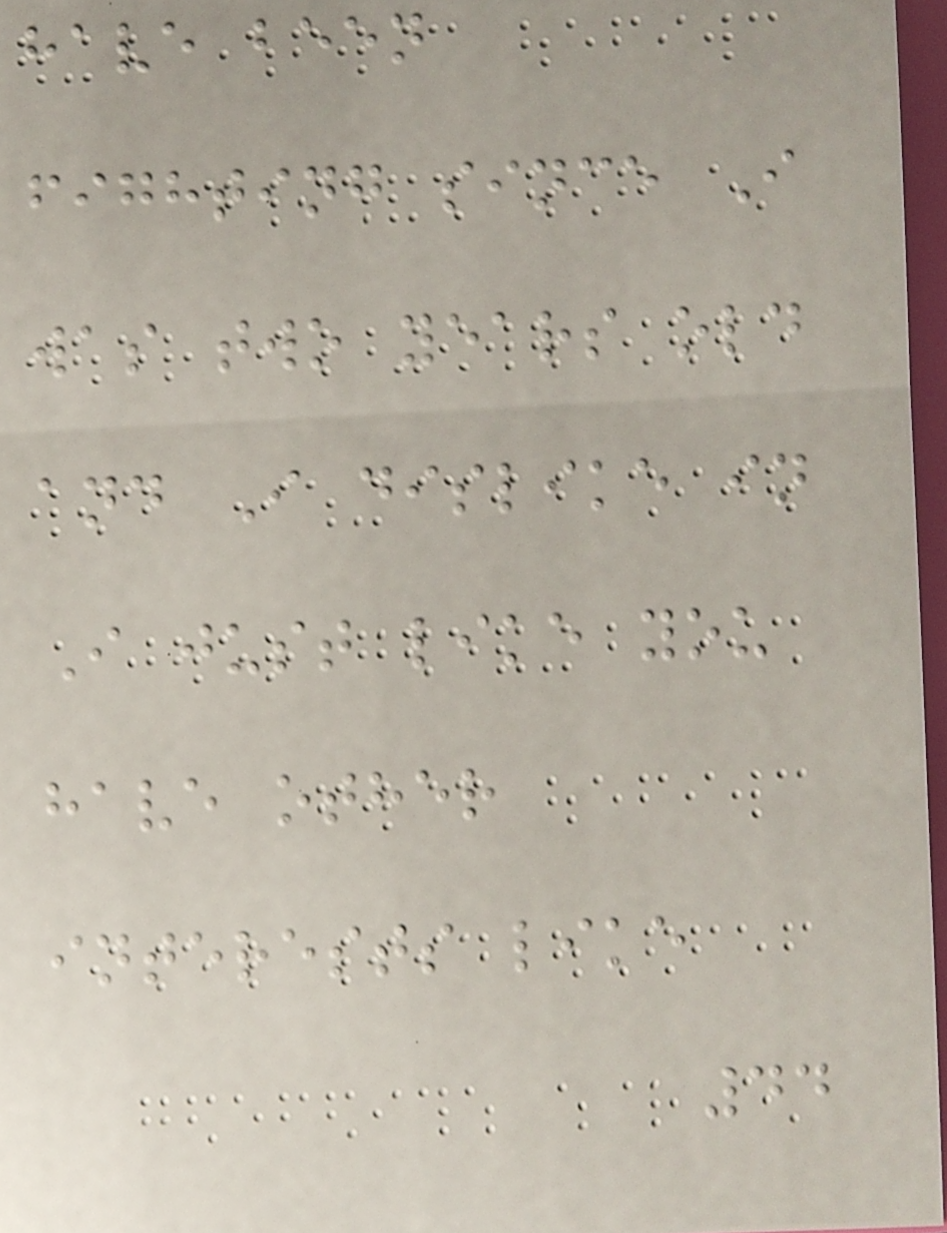have been
fighting since I
was two years old
and I dislike in
I just like you
have other
interests like
44
